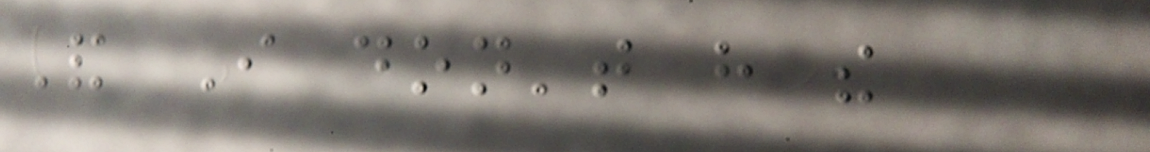And I don't have the
